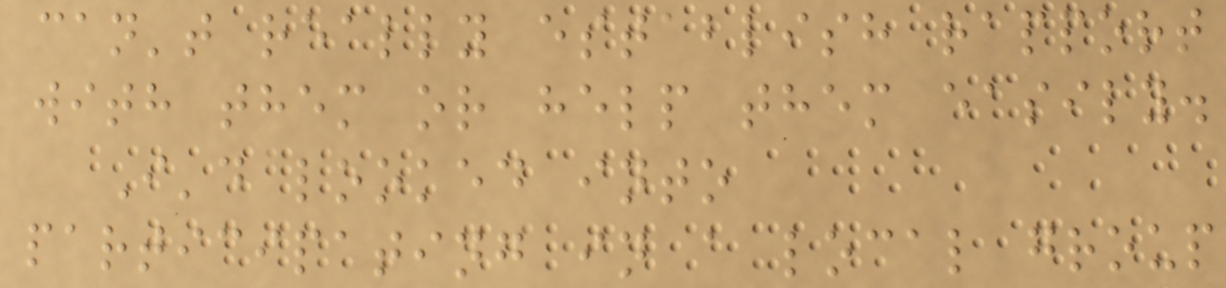can't really establish rapport
with them or help them easily.
I'd looked into
participating in a local group
